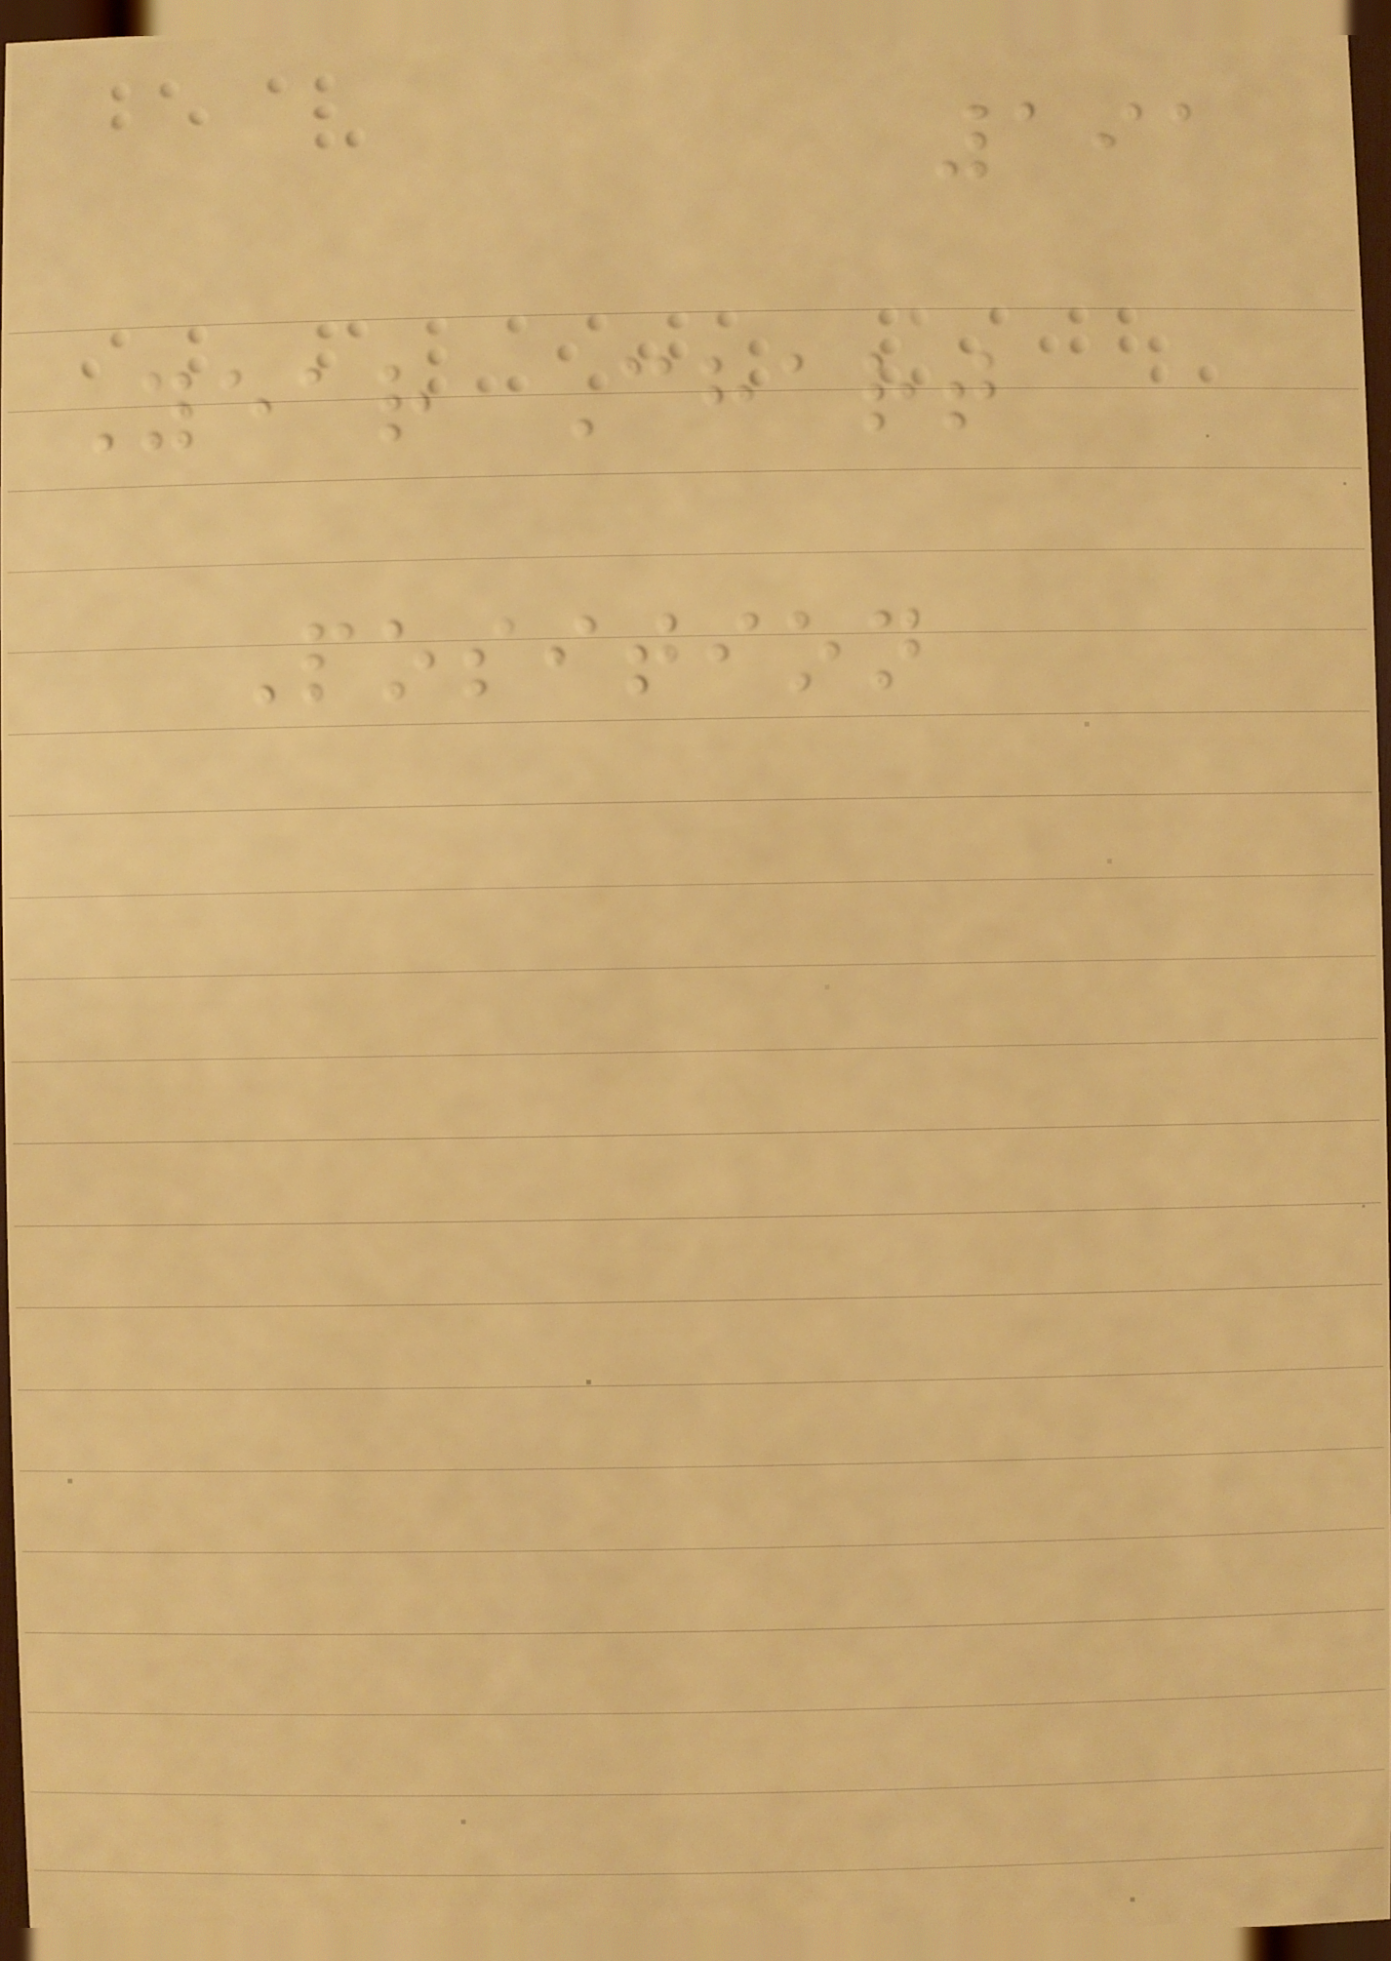191
Year Chart
Position
